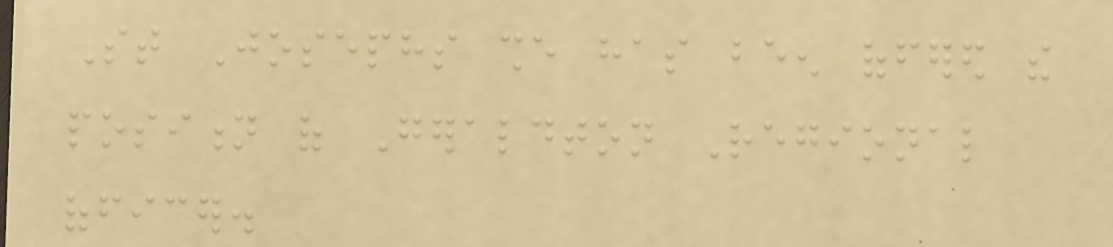St Josephs she has been offered the
position of Geraldton Regional
officer.
